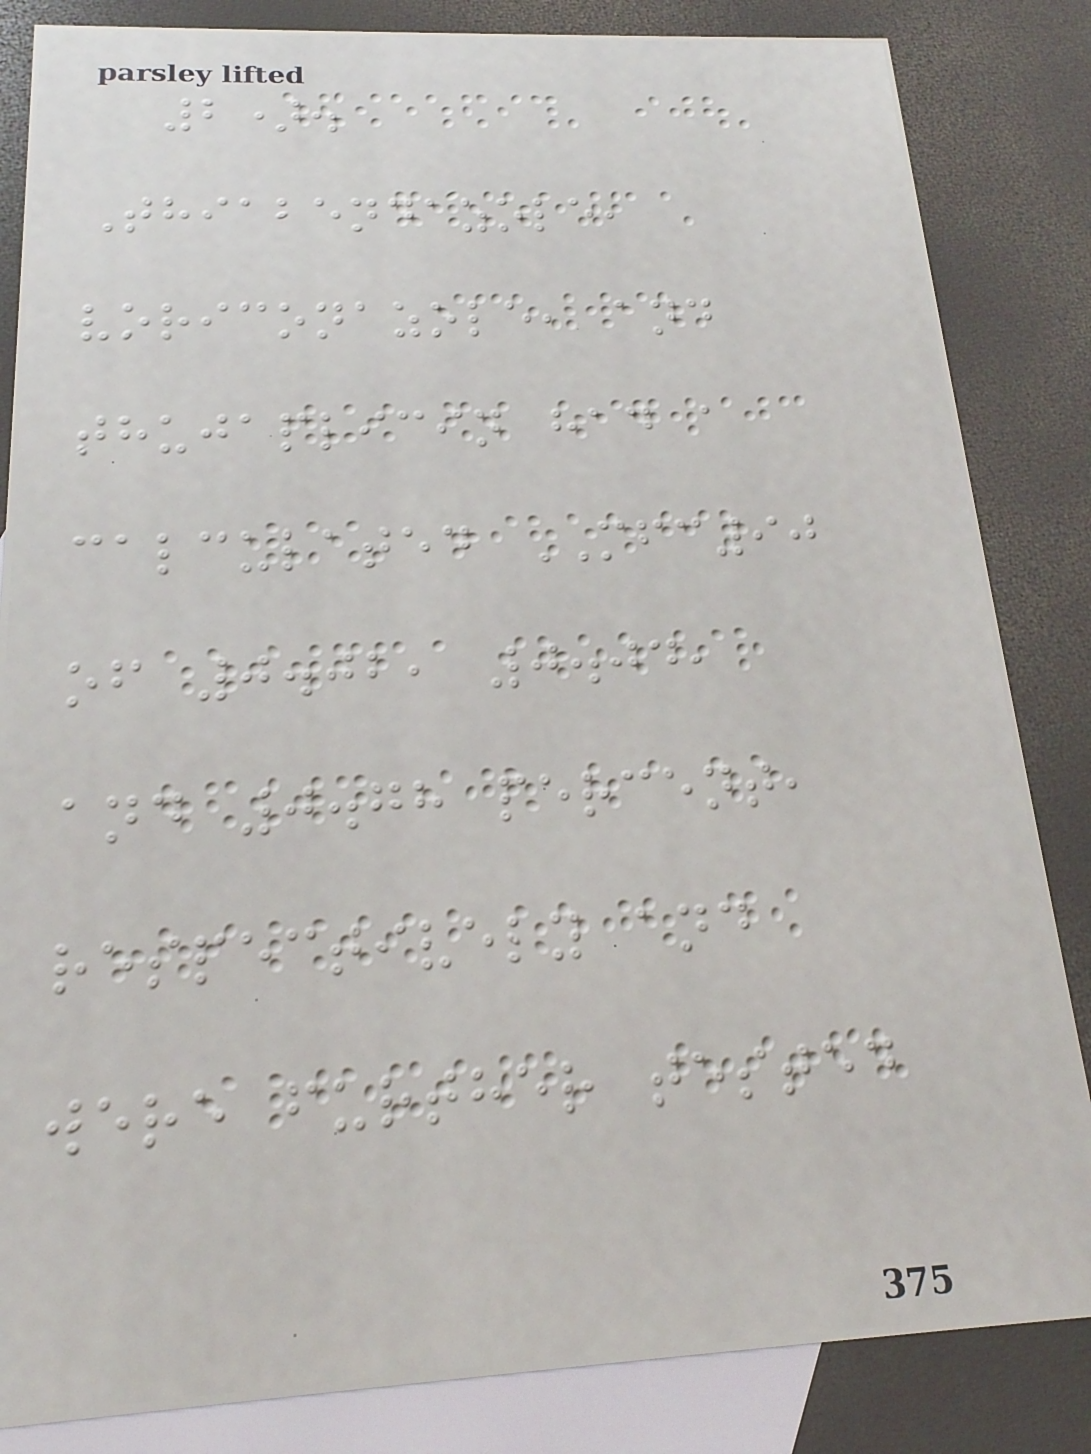2).
Thiabendazole,
voriconazole, and
thujaplicin had a
calculated MFC90
of 0.02, 0.04,
and 0.78 percent,
respectively and
were further tested
